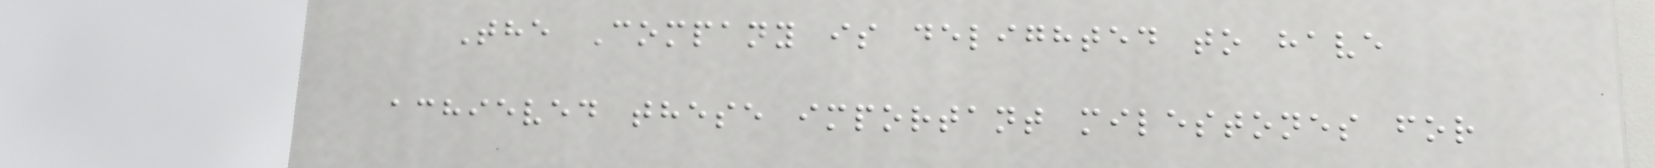The Company is delighted to have
achieved these important milestones for
